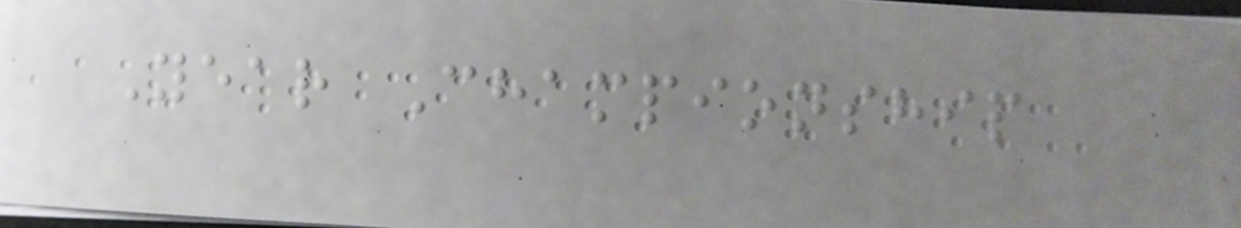Year Championship
